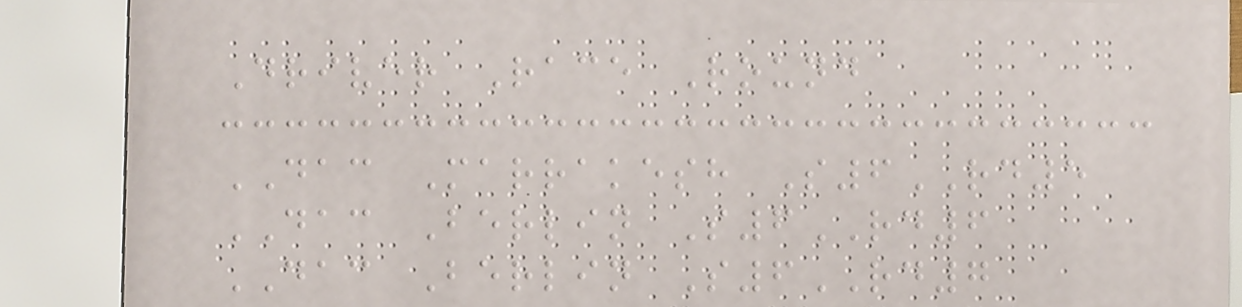Driver Race Round
DAC Marrakesh S6RD5
DAC Berlin S6RD6
DAC Berlin S6RD7
